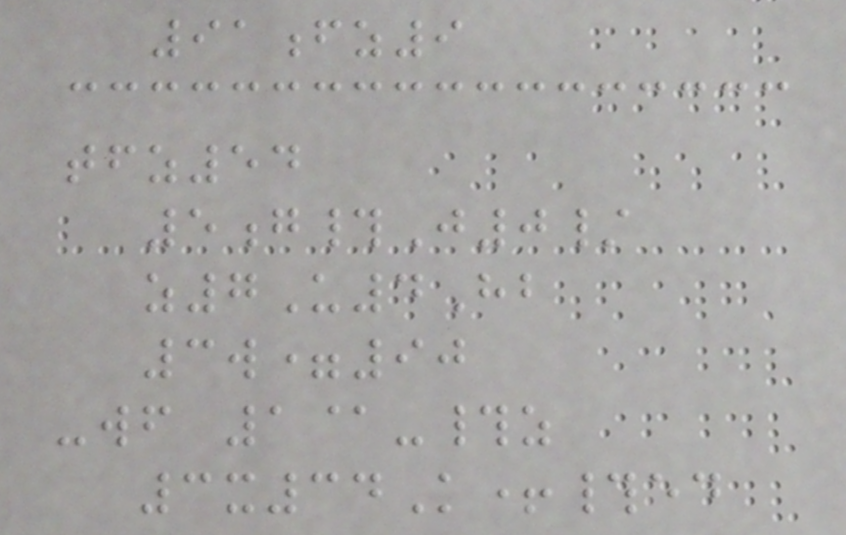91fz9
tfz54
5g#J0/
z7U4Hb
3w=90
-wf 1@-#z
3x34K+#ed
